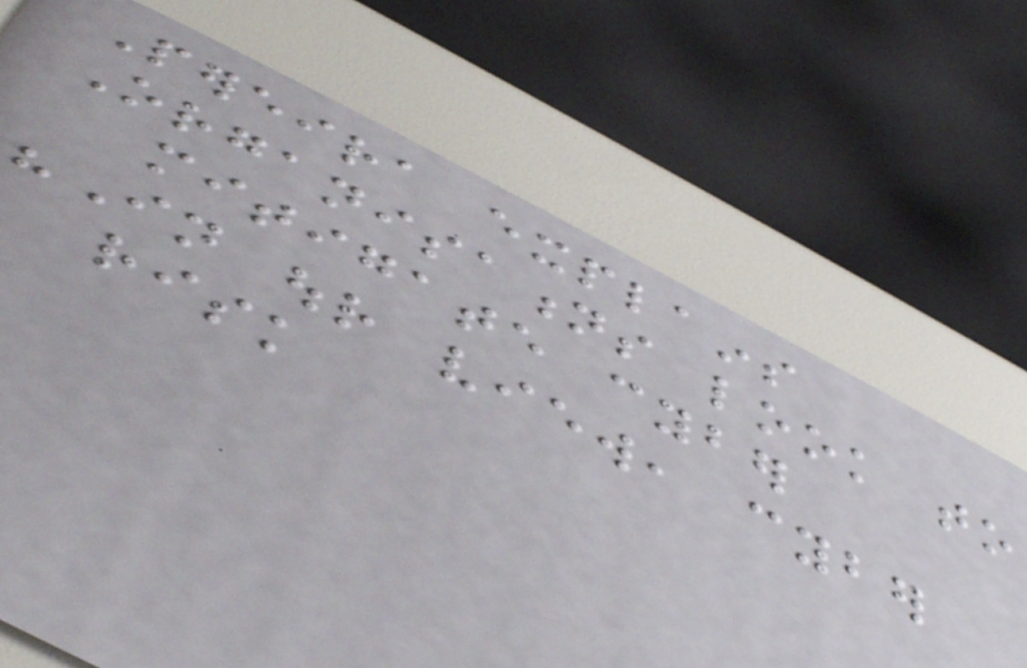Pereira explains
Organisations look to
mitigate cyber
"In our view, cyber
risk
